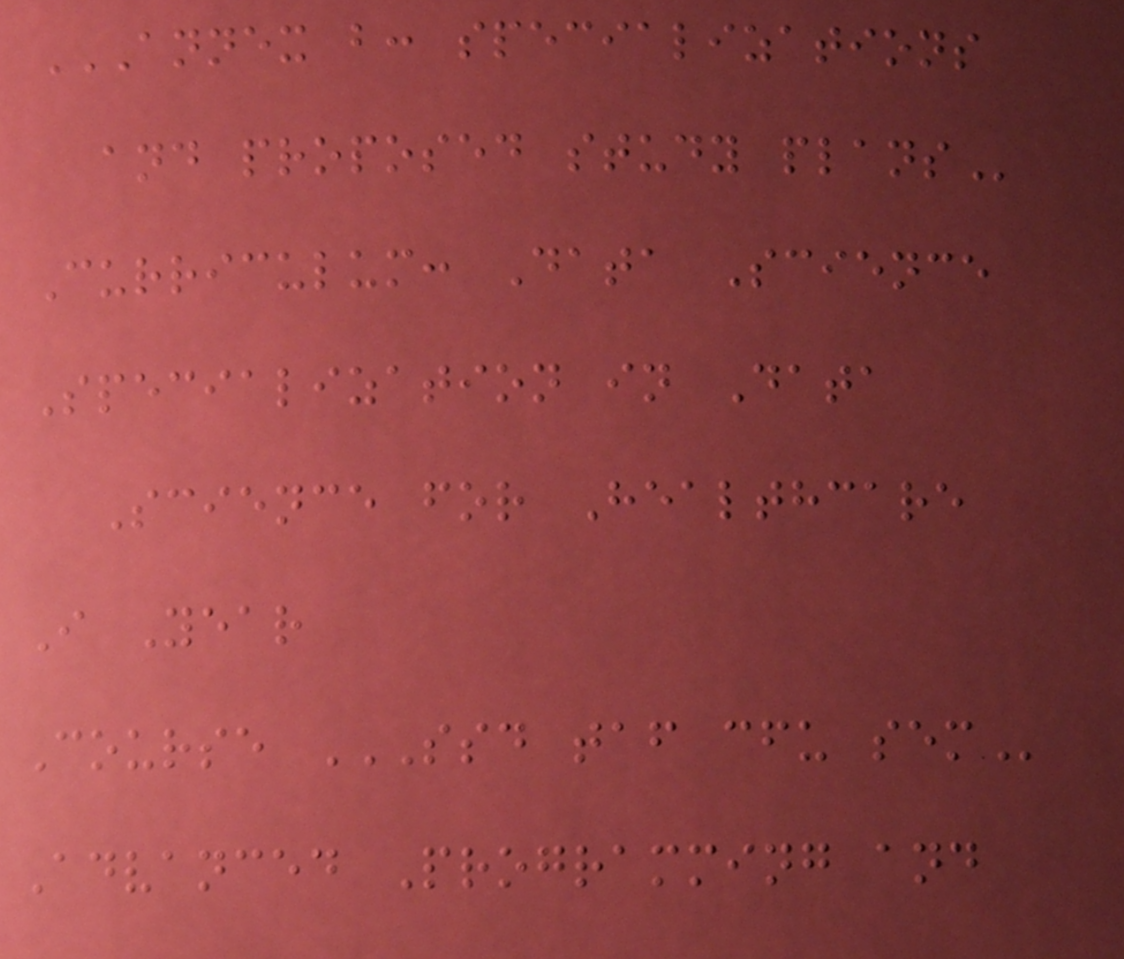ANNEX B: SPECIALIZATIONS
AND PROPOSED STUDY PLANS
Curriculum: Data Science
Specialization in Data
Science for Healthcare
I Year
Course SSD TAF CFU SEM
Advanced Programming and
